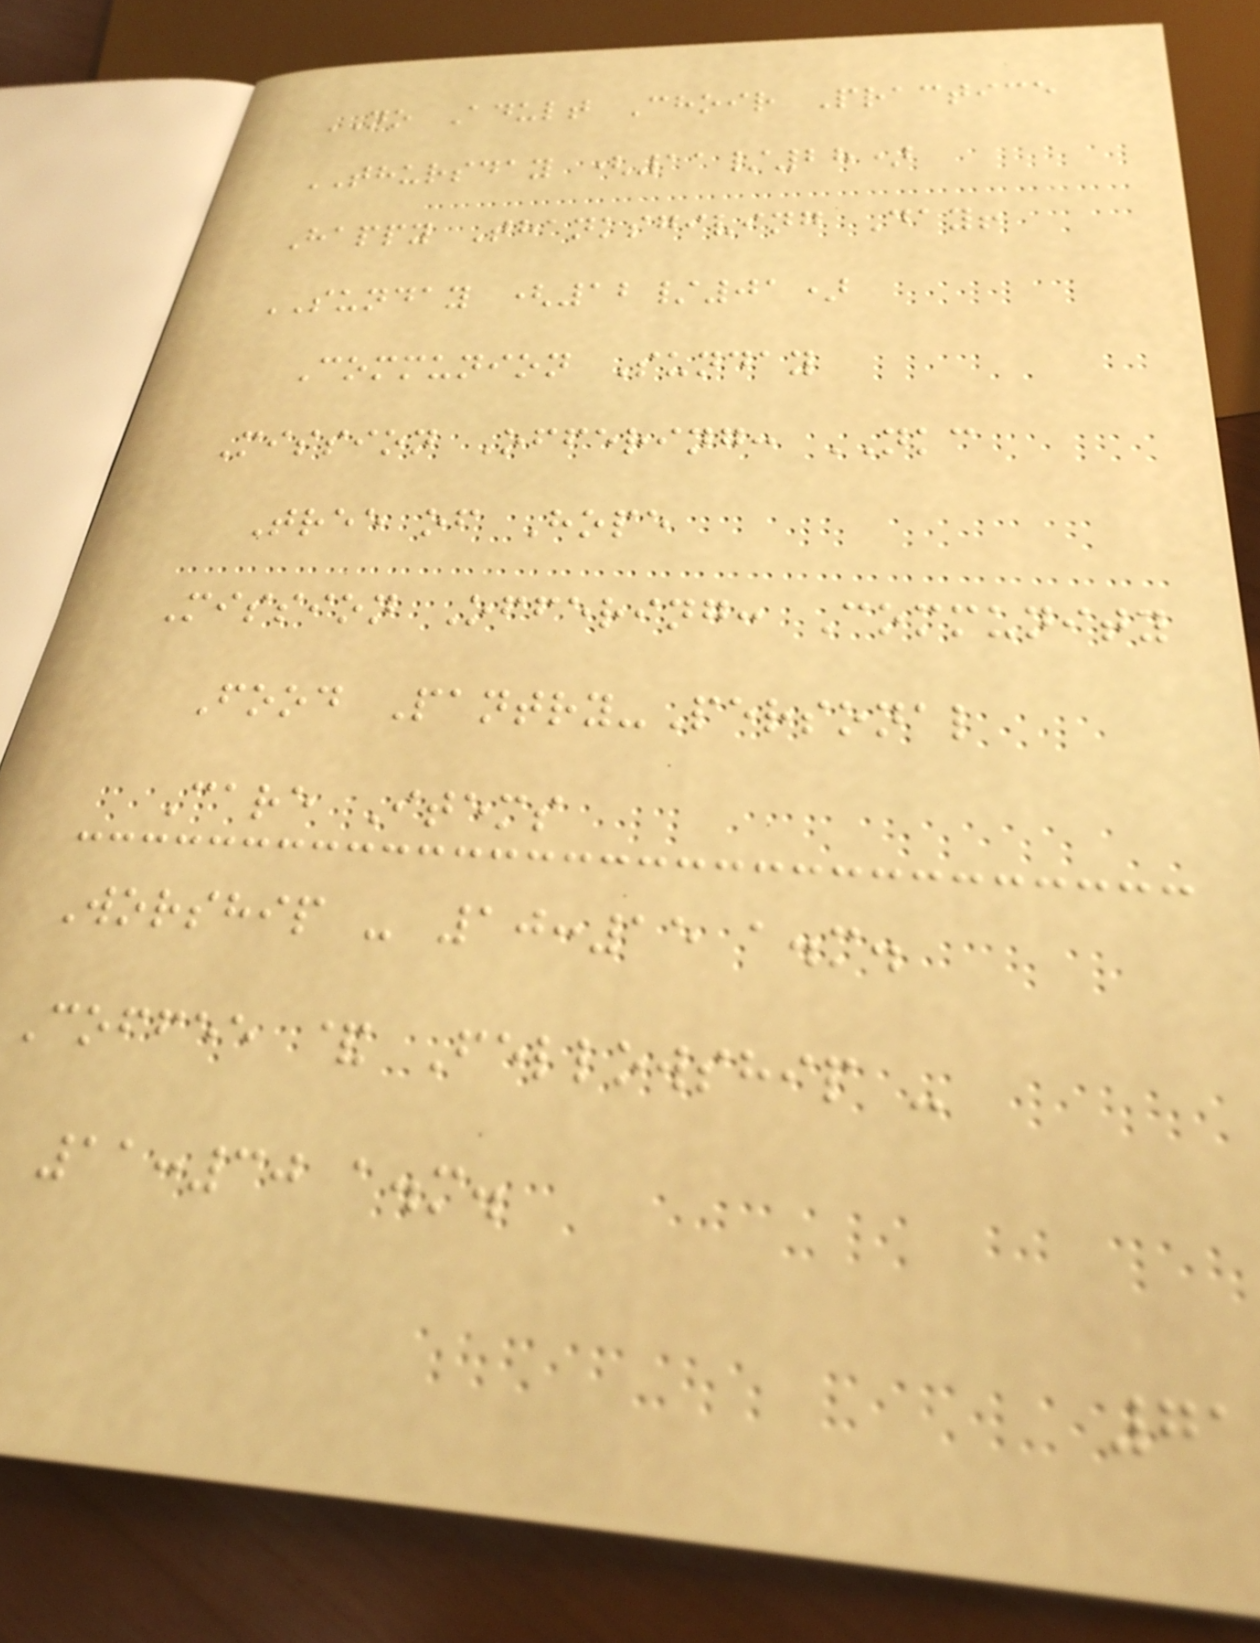NO Adult Choir Practice
THURSDAY (11/28)
Happy Thanksgiving Day!
SUNDAY (12/01)
Communion Sunday
Mission Offering: NKC
Tree of Hope
Mission Offering: Community
Food Pantry-Personal
Care Items
Worship - 10:15 a.m.
Coffee & Fellowship -
11:30 a.m.
71
